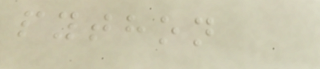python
